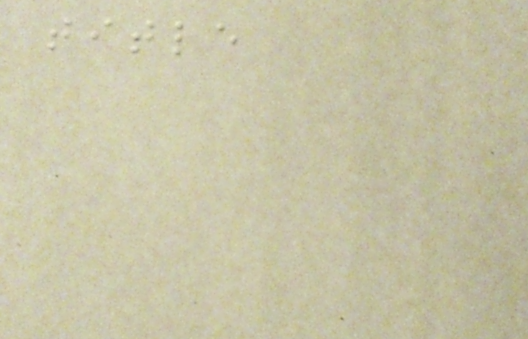title
